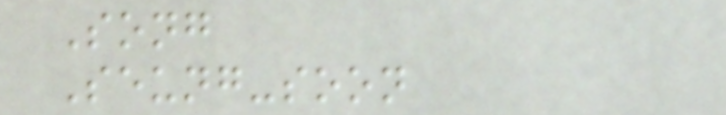Song
Seung-soon
